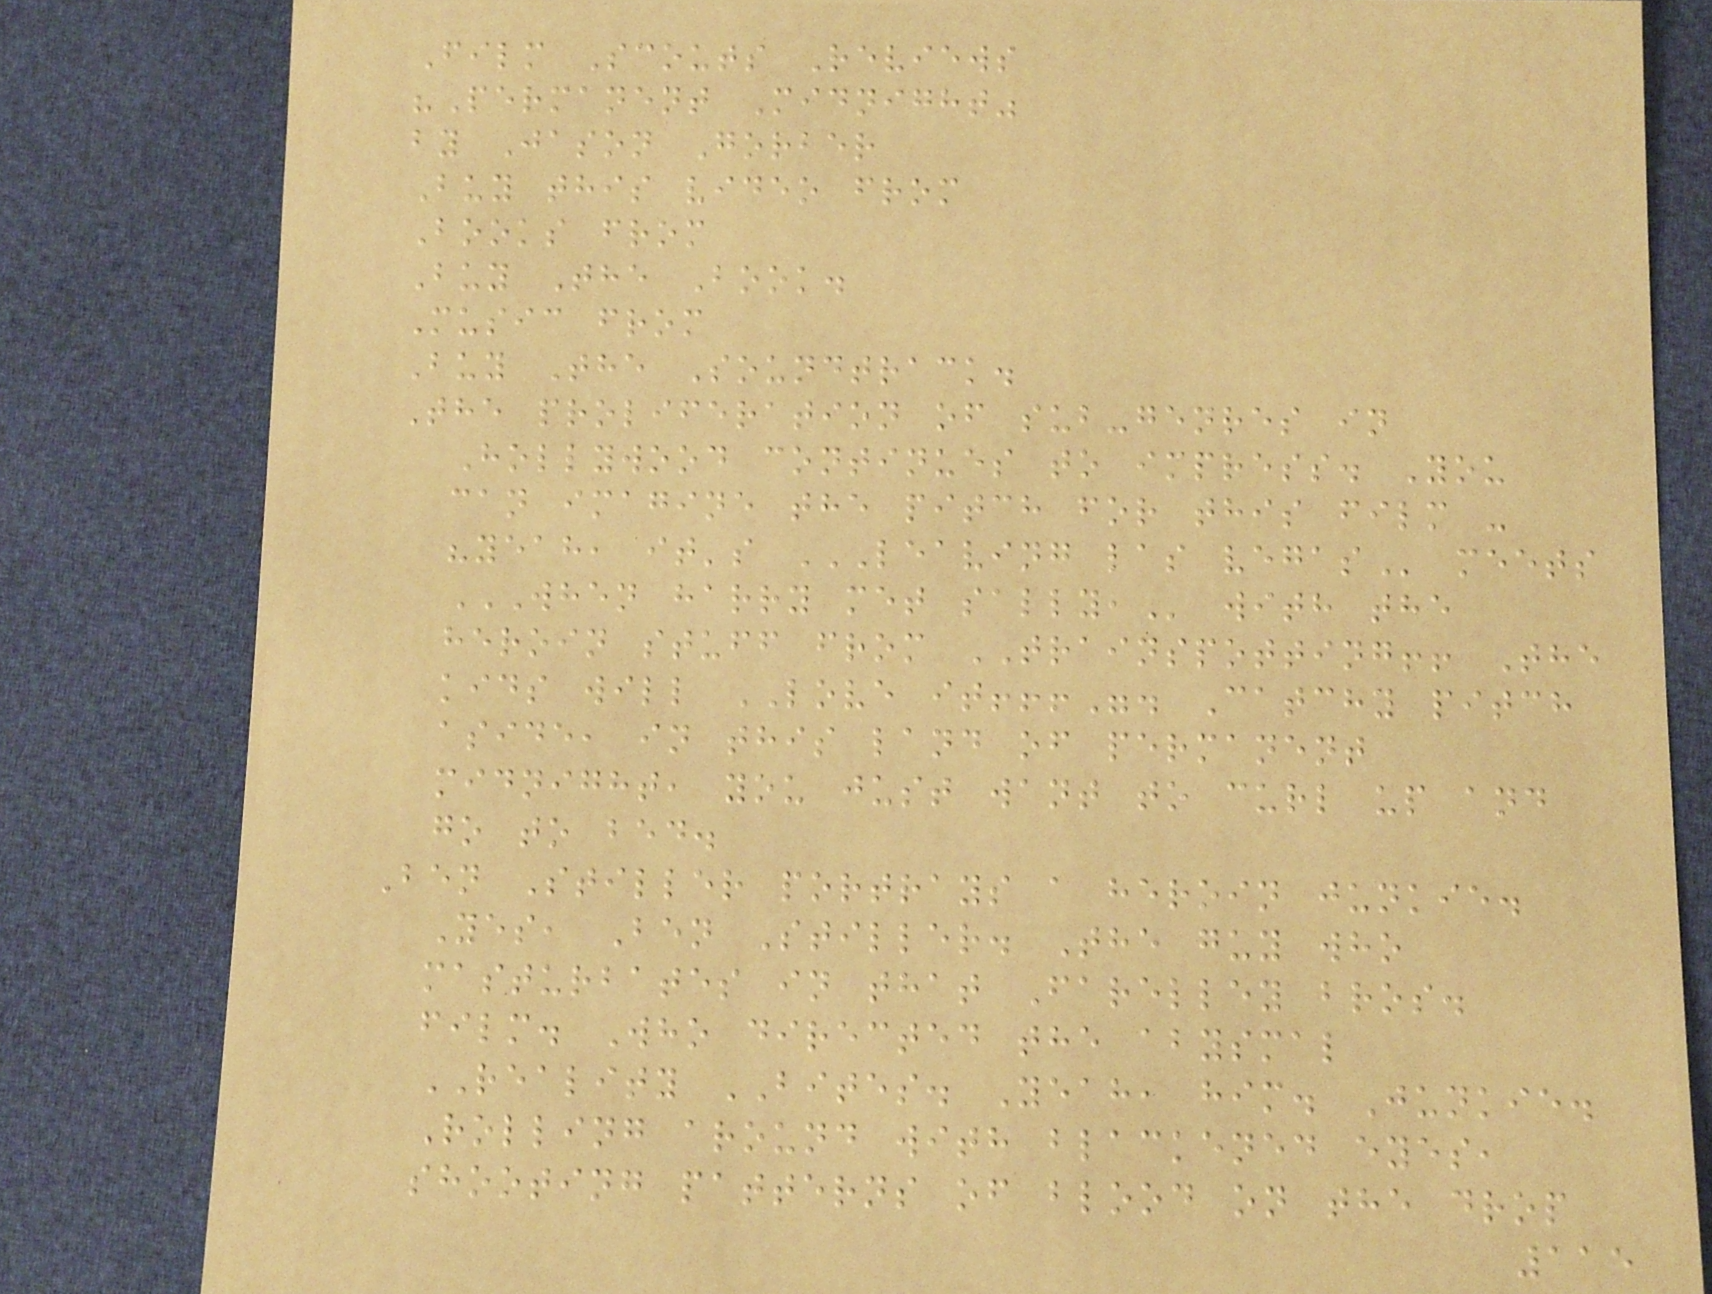Film Scouts Reviews
"Permanent Midnight"
by Jason Gorber
Buy this video from
Books from
Buy The Book.
Music from
Buy The Soundtrack.
The proliferation of sub-genres in
Hollywood continues to impress. You
can imagine the pitch for this film -
"yeah, it's LEAVING LAS VEGAS meets
WHEN HARRY MET SALLY, with the
heroin stuff from TRAINSPOTTING!! The
kids will LOVE it!!!". Catchy pitch
aside, in this land of permanent
midnight, you just want to curl up and
go to bed.
Ben Stiller portrays a heroin junkie.
Yes, Ben Stiller. The guy who
masturbates in that Farelley bros.
film. Who directed the abysmal
REALITY BITES. Yeah, him. Junkie.
Rolling around with blackened eyes,
shooting patterns of blood on the drop
115
